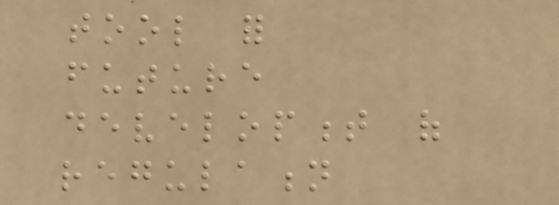tool for
future
development of
regulation
